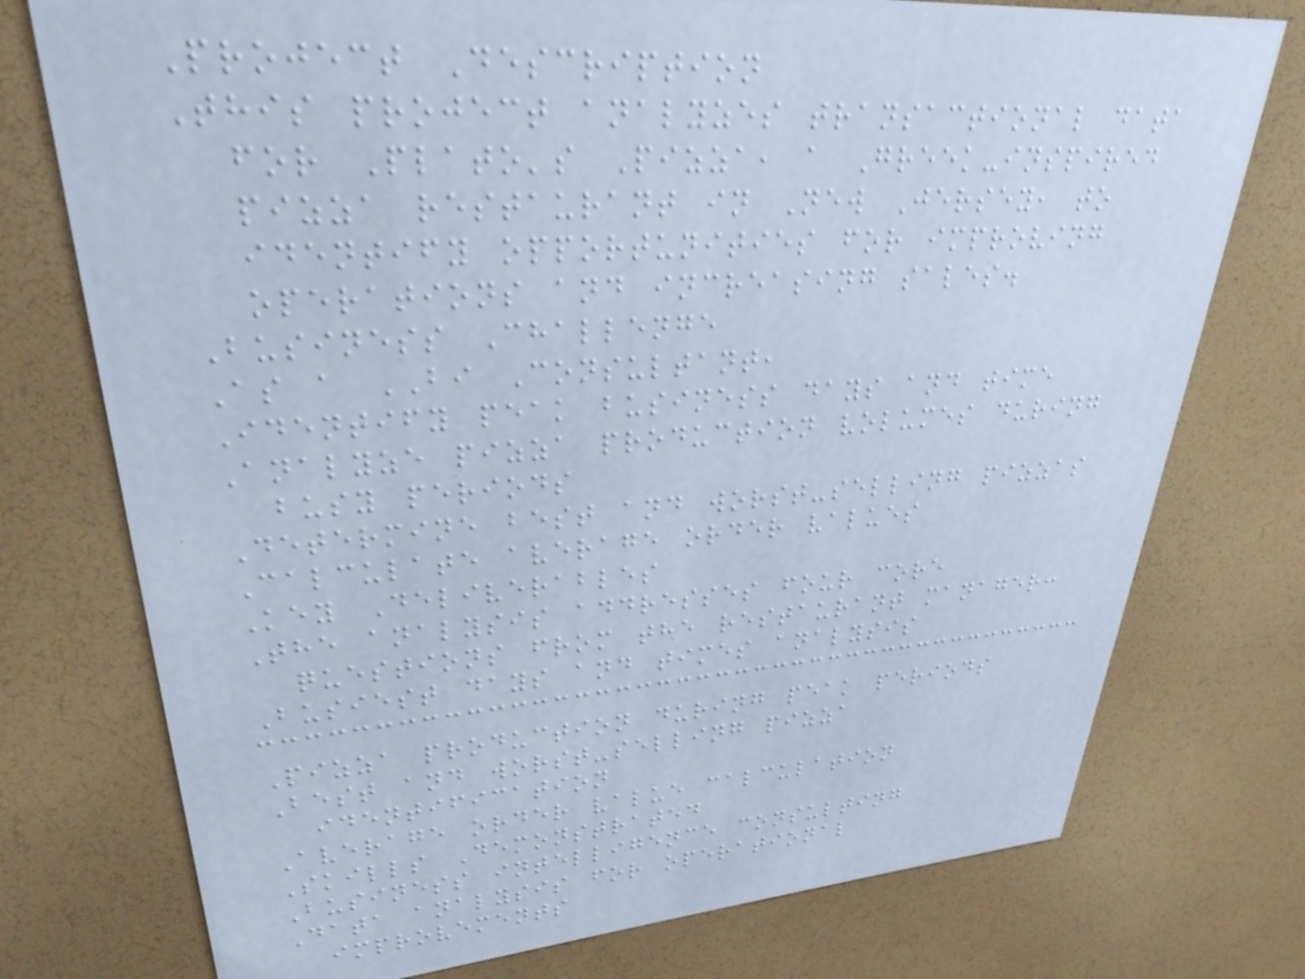Project Description
This project analyzes transactional data
for Plato's Pizza, a Greek-inspired
pizza restaurant in New Jersey, to
identify opportunities for improving
operations and increasing sales.
Business Challenge
As a BI Consultant,
Identify peak business days and time
Analyze pizza production volumes during
busy periods
Determine best and worst-selling pizzas
Calculate average order values
Key Deliverables
The analysis addresses four core
questions from the restaurant manager:
Busiest days and times analysis
Pizza production during peak periods
Best and worst-selling pizza
identification
Average order value calculation
Skills Demonstrated
Business intelligence consulting
Data analysis for operational
improvements
